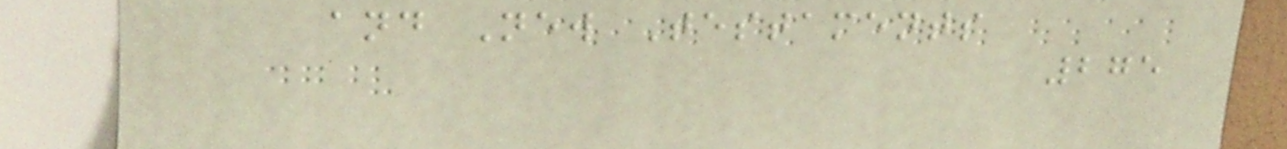and New Testaments
275
